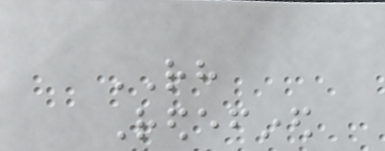RH
Redefined
